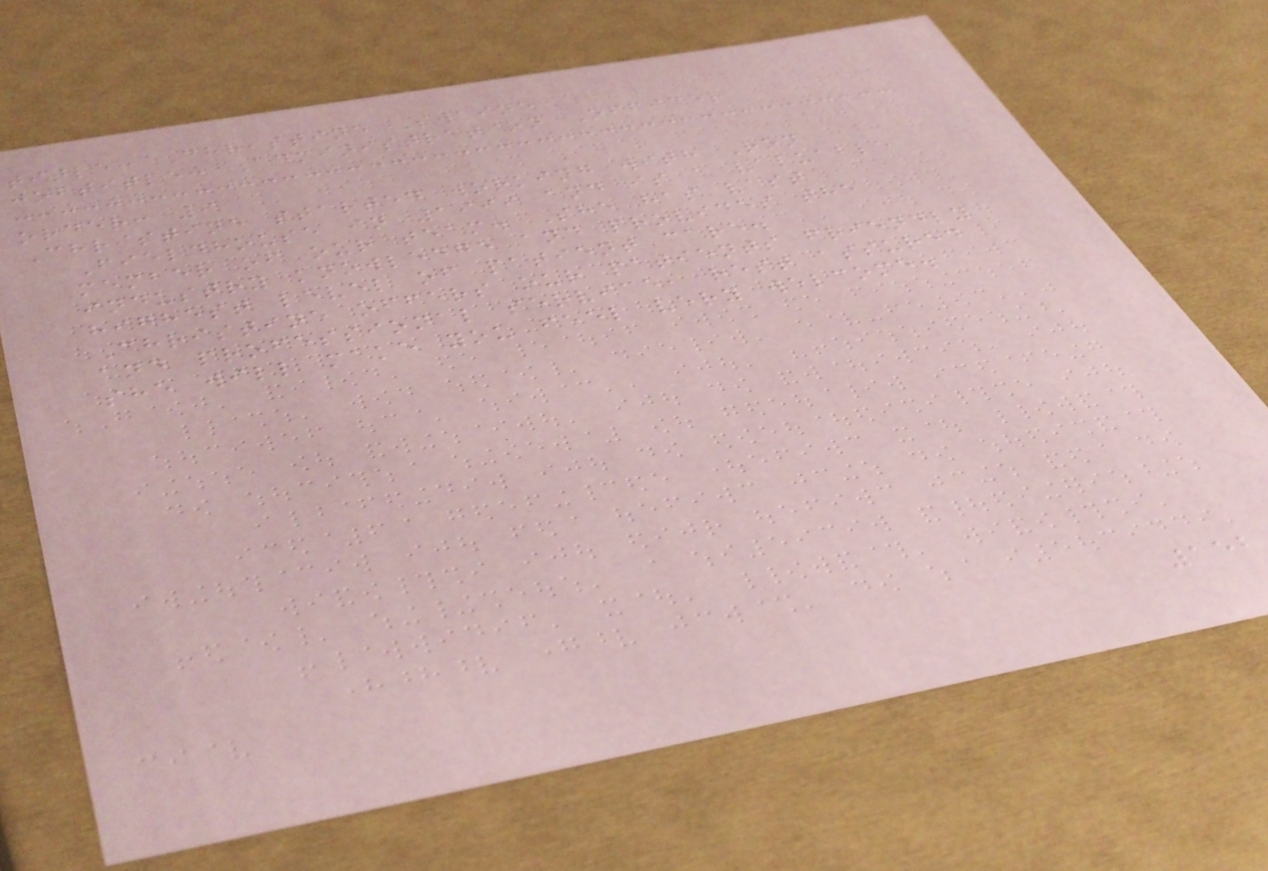title: Christine Swaine
jobtitle: Administration Officer
order: 9
Christine started working with Ron
Fieldhouse in 1999 and is a valuable
member of our team. She has vast
industry knowledge and provides the
highest level of patient care.
Christine offers our patients friendly
and professional service, rest assured
she will make you feel very welcome.
152
